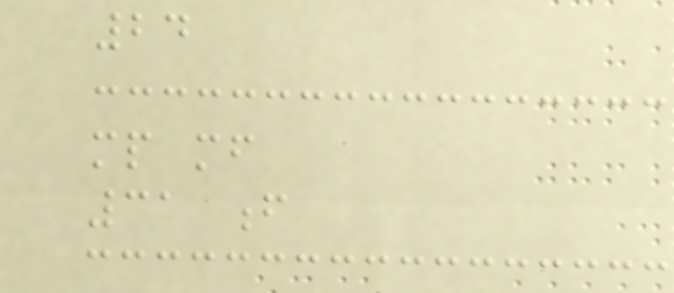24
mp mf
31 f
